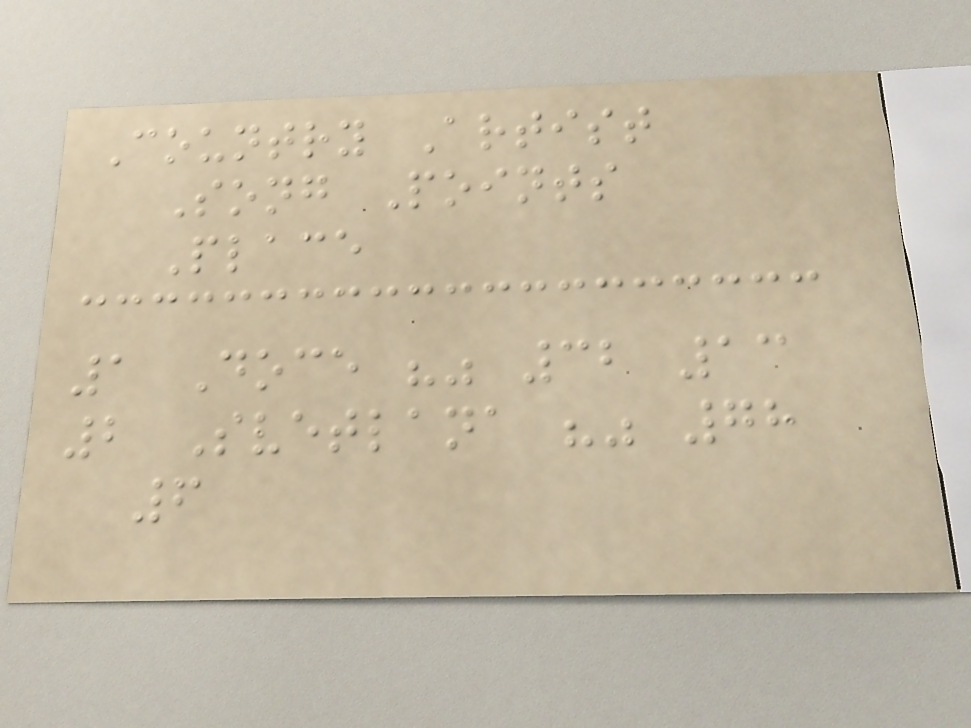Country Artist
Song Points
Place
1 Doce "" 32 13
2 Svetlana "" 78
6
